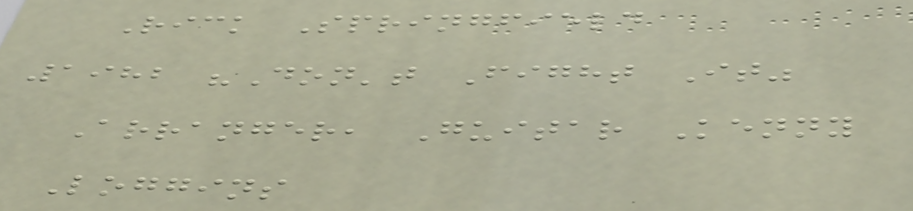Rick Springfield
1982 "Don't Fight It"
Arranger, Guitar Kenny
Loggins
